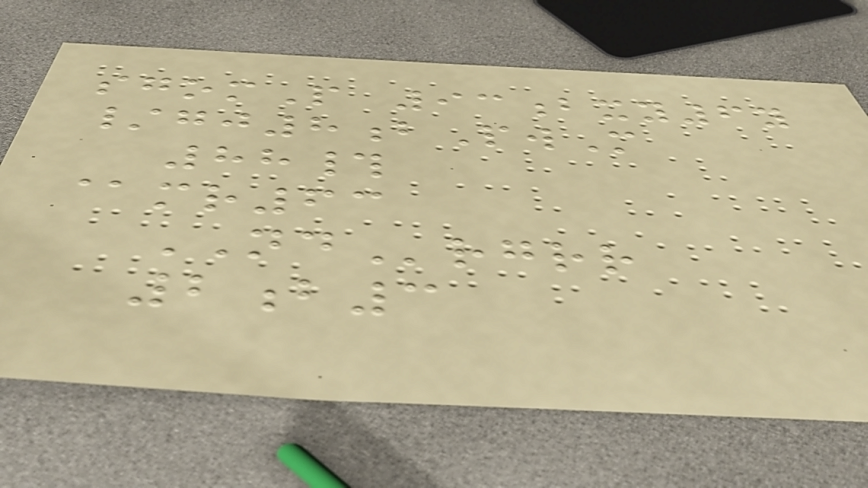sgomP 93bxy6y
/gj8bPwM
88#
@mr63
NDrgrr
2b3
